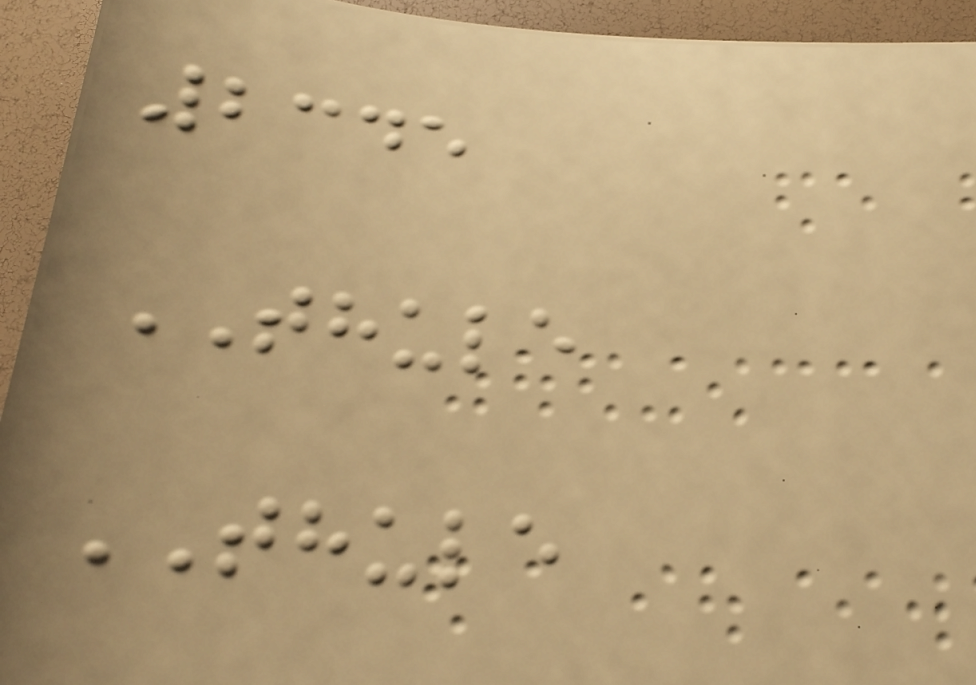2345
THULE
THULE
